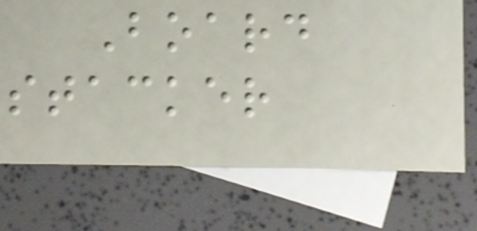Board
stacker
